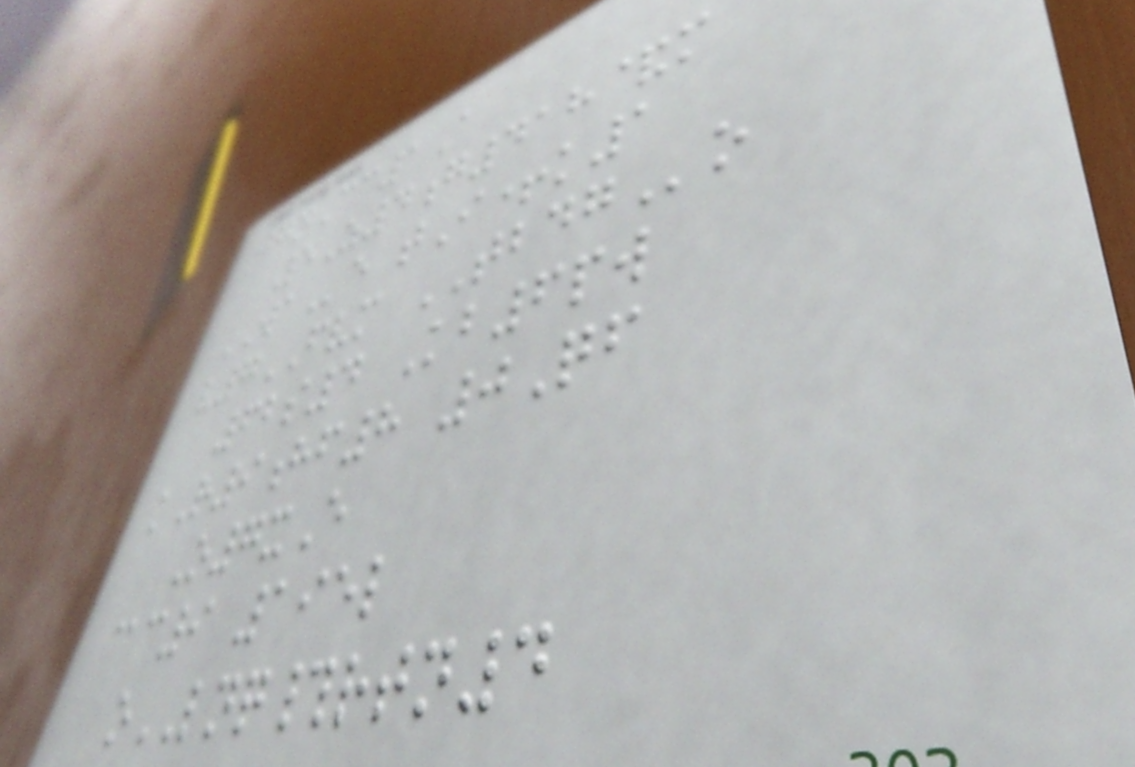jgnCc1A
5Z4g418&m
WAe tI+k1
v7FVM TBDGo
62s4 Kb6pw
kR9hf8 0Qf
O7xE
@c9 195l
oLNQ#rtn4
